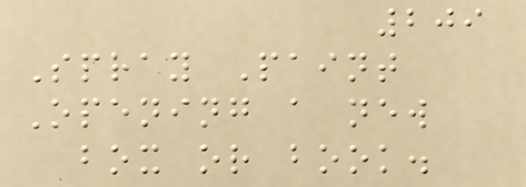209
Spray Paint
Opening a new
box or book.
